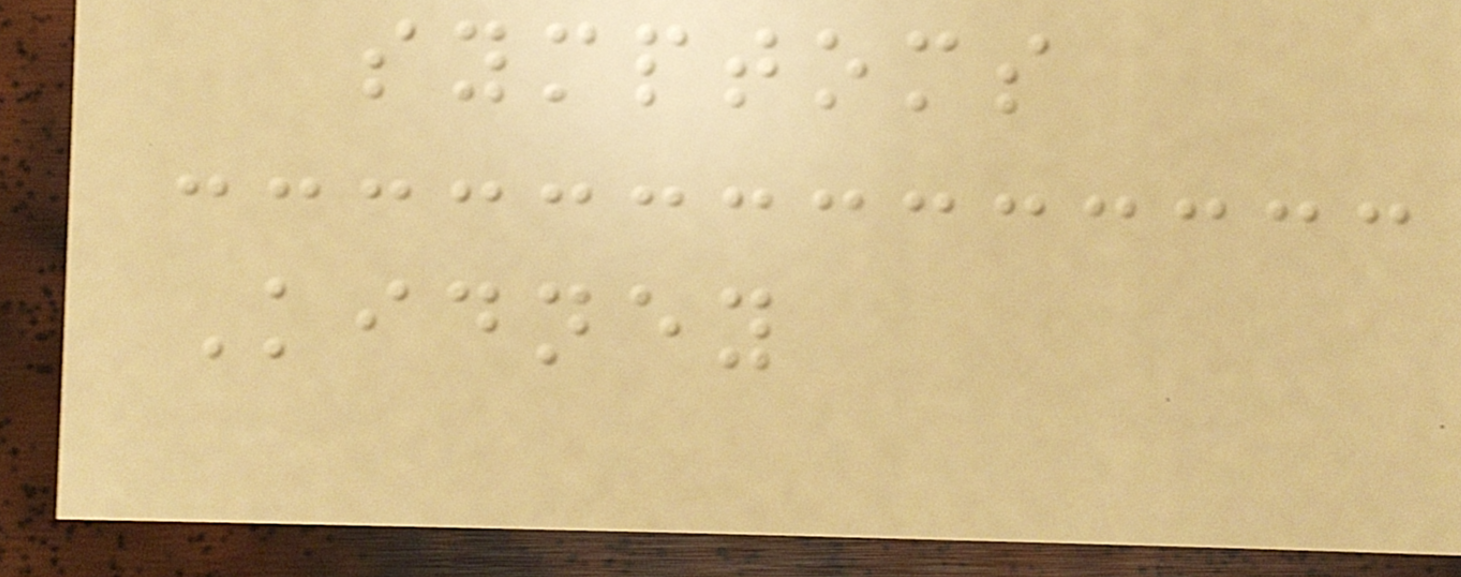symptoms
Kidney
